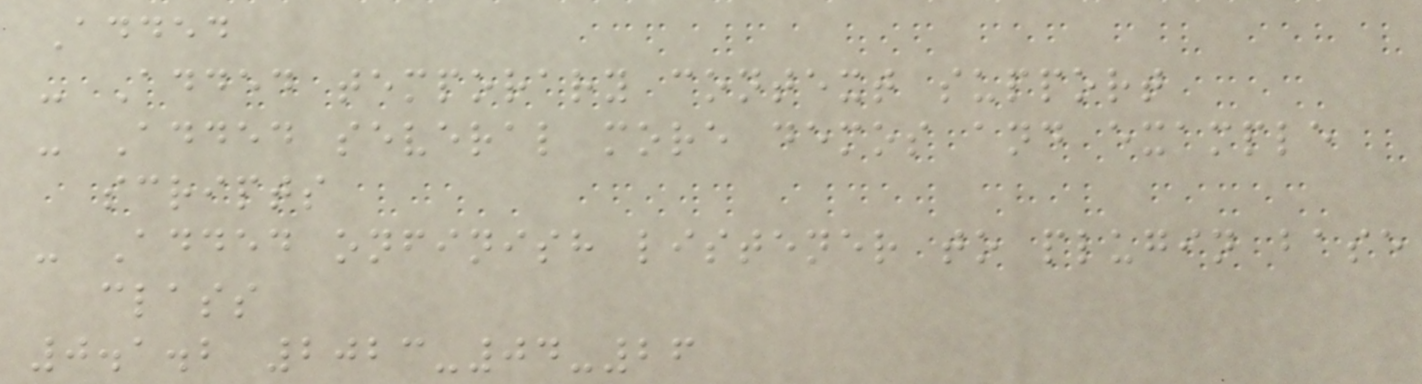Added
- Added temporary context support
- Added several more demos and example
scripts
- Added onfinish listener to plugin base
class
0.1.2 2023-04-26
